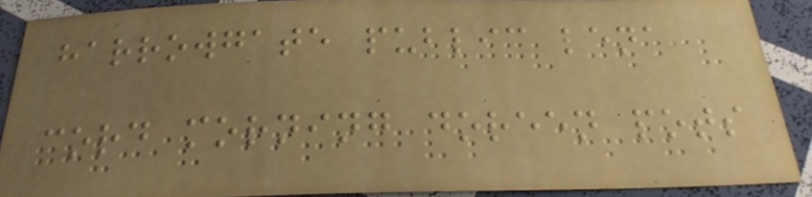harrowgate public lena
cord morning doreen pots
